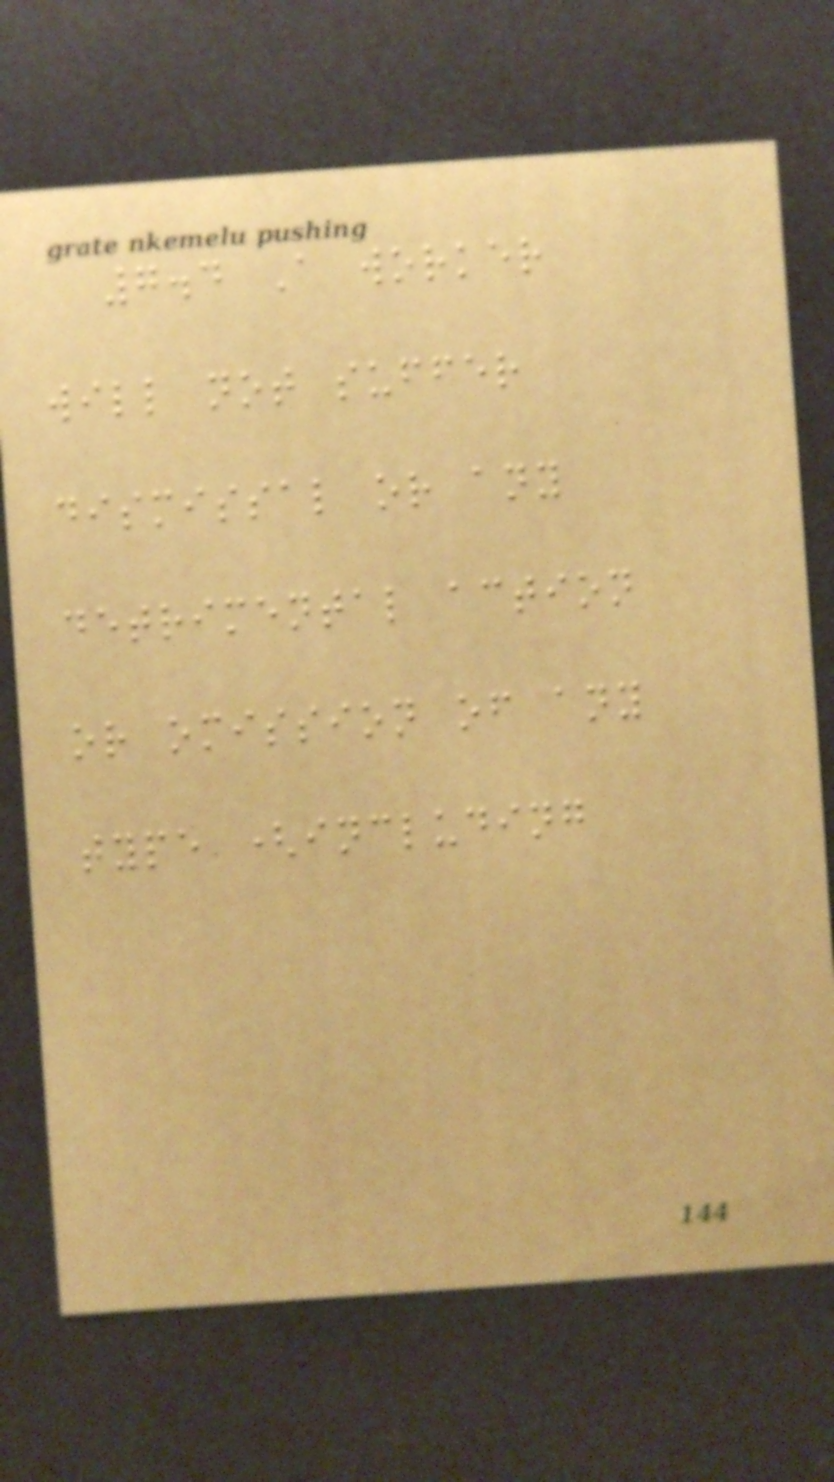7.4 A worker
will not suffer
dismissal or any
detrimental action
or omission of any
type (including
